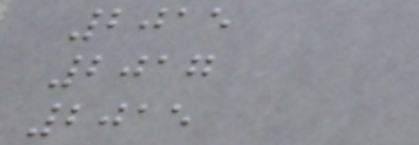2015
2017
2015
